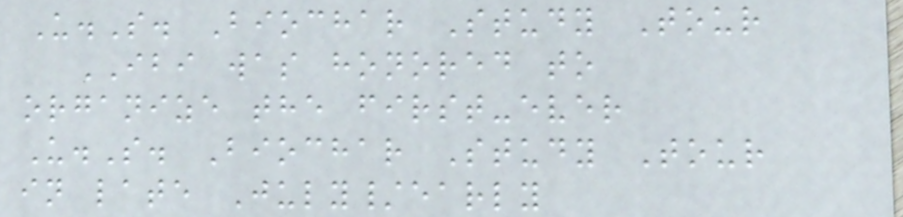U.S. Biochar Study Tour
IBI was honored to
organize the first-ever
U.S. Biochar Study Tour
in late July/early
